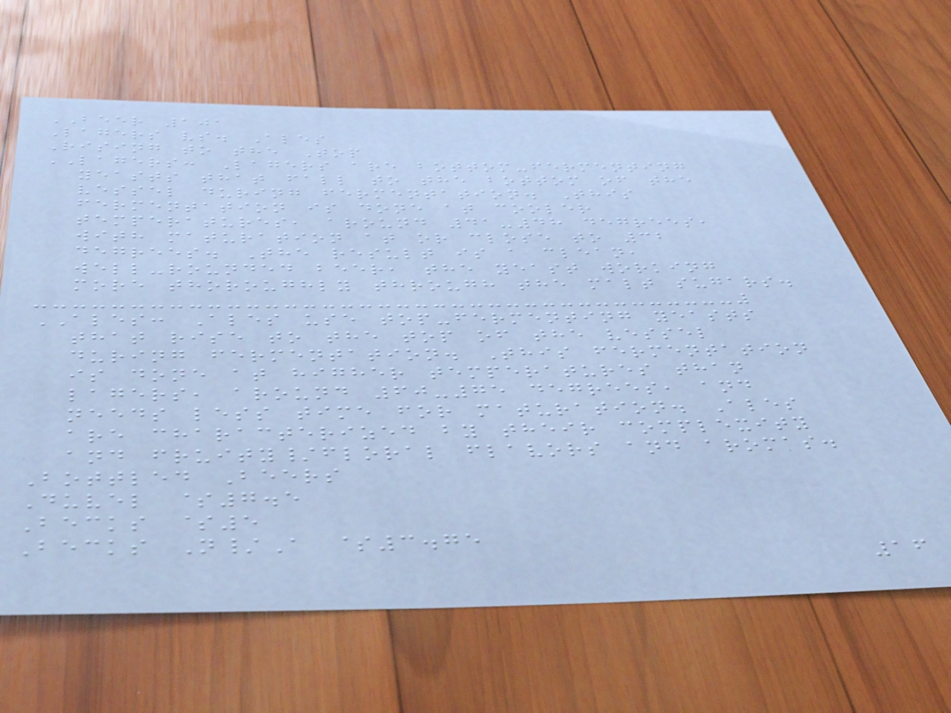BEER 101
Lagers vs. Ales
Rising to the Top
LAGERS: Lagers are bottom-fermenting
yeasts that fall to the bottom of the
vessel during fermentation. This
fermentation is done at cooler
temperatures, around 41-48 degrees,
with maturation at or close to 32
degrees. The result is a clean,
well-rounded beer, the yeast working
more thoroughly through the malt sugars.
ALES: Ales use top-fermenting yeasts
that rise to the top of the vessel
during fermentation. This fermentation
is done at higher temperatures than
lagers, around 60-75 degrees, and
needs less time for maturation. Ales
are characterized by their complexity
and fruity/floral flavors and aromas.
Bottled Beers
Duvel $7.5
Becks $5
Becks N/A $3.75
16
